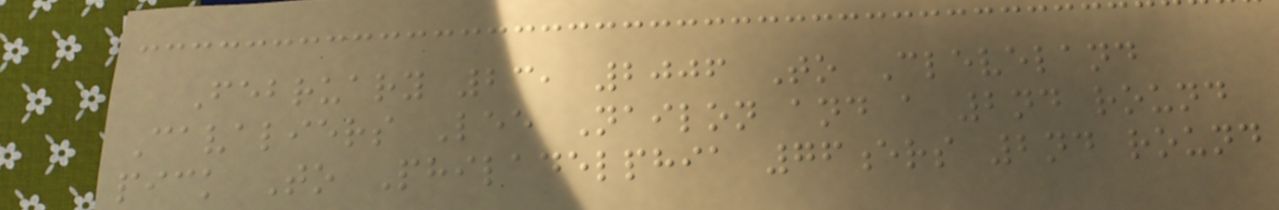February 23, 2006 To Cleveland
Cavaliers Lee Nailon and a 2nd round
pick To Philadelphia 76ers 2nd round
